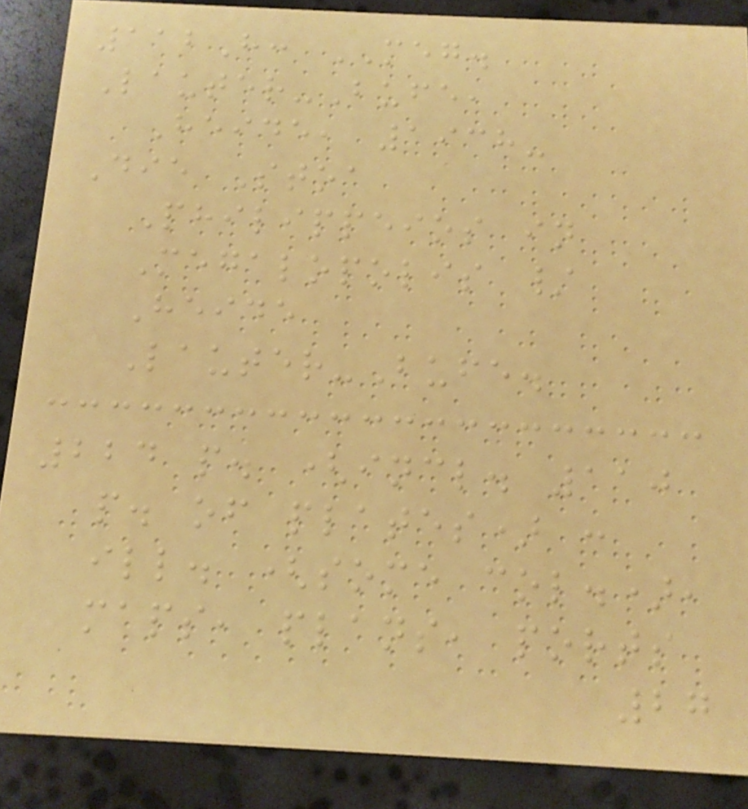112H: MEG.
Lauter-Bufe,
Heide, 1938-
Die Stoa
Philippeios in
Megalopolis /
Heide
Lauter-Bufe.
224 p. (incl. 110
p. of plates) :
ill. (some col.),
maps, plans, ports
27
